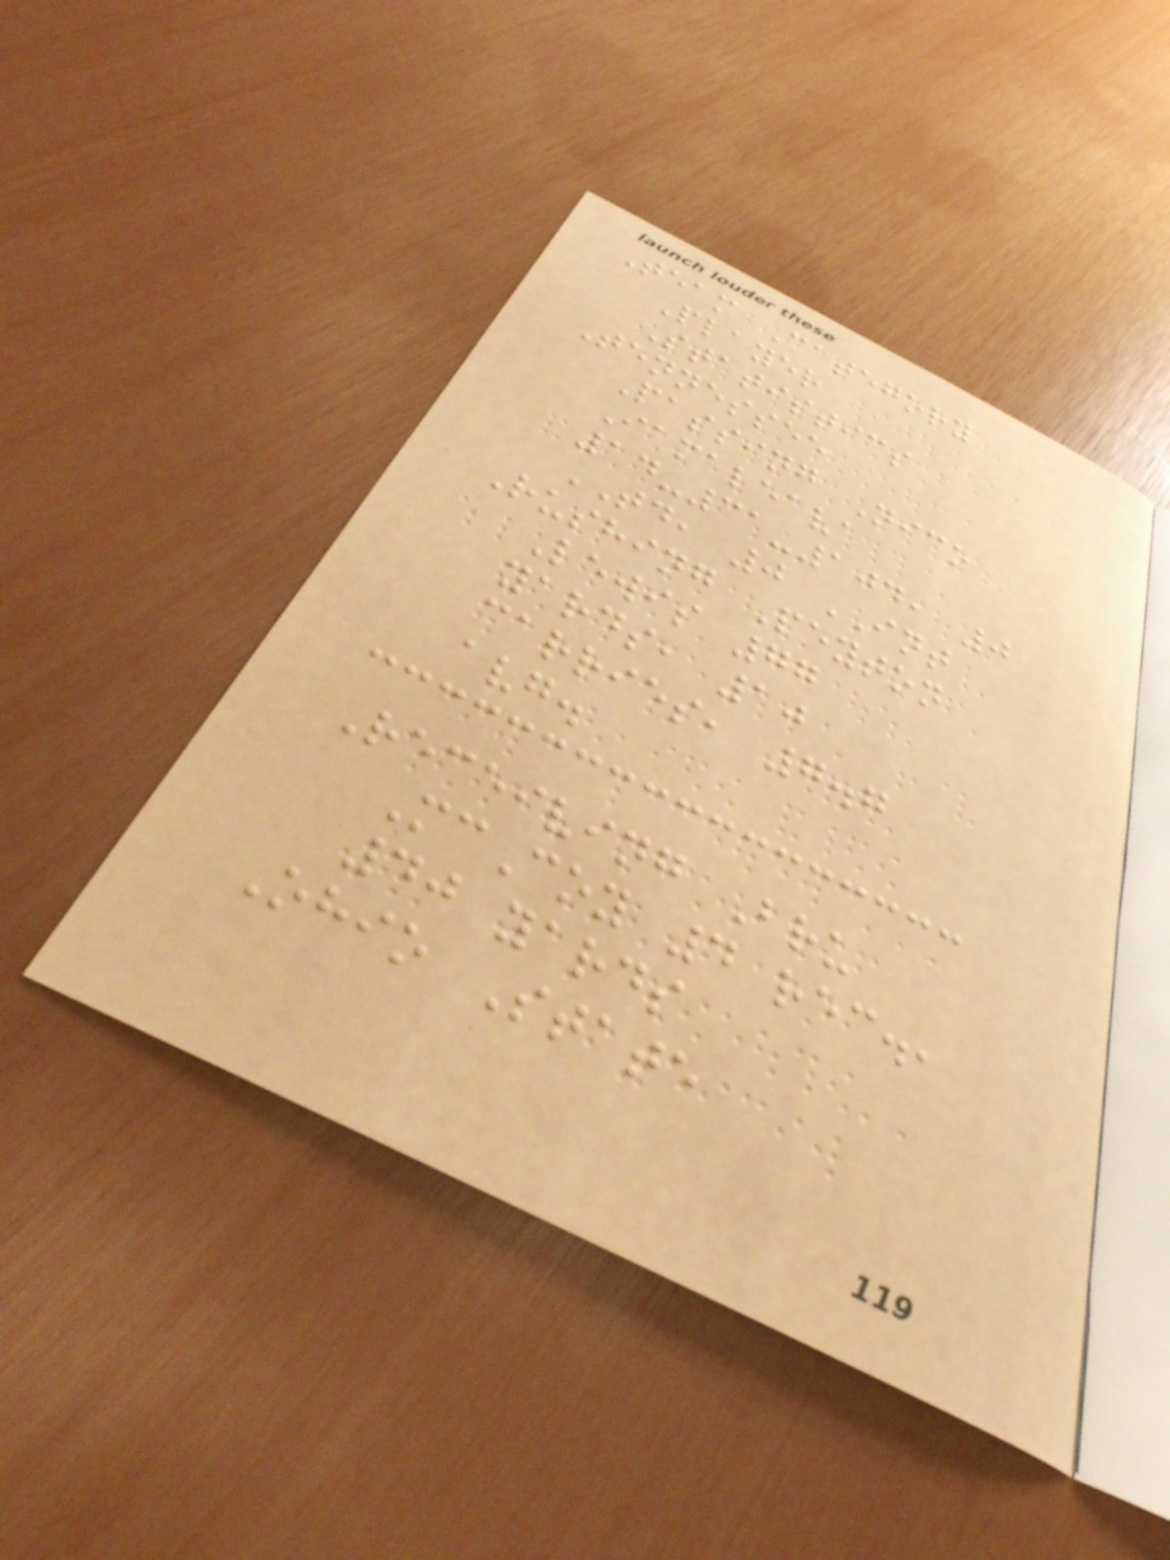Team Category
Player
Statistics
Tennessee
Passing Nico
Iamaleava
14-31-104, 0
TD, 0 INT
Rushing Peyton
Lewis 77
yards, 10
carries, 7.7
avg.
Receiving Bru
McCoy 4 rec.,
40 yards
Ohio State
